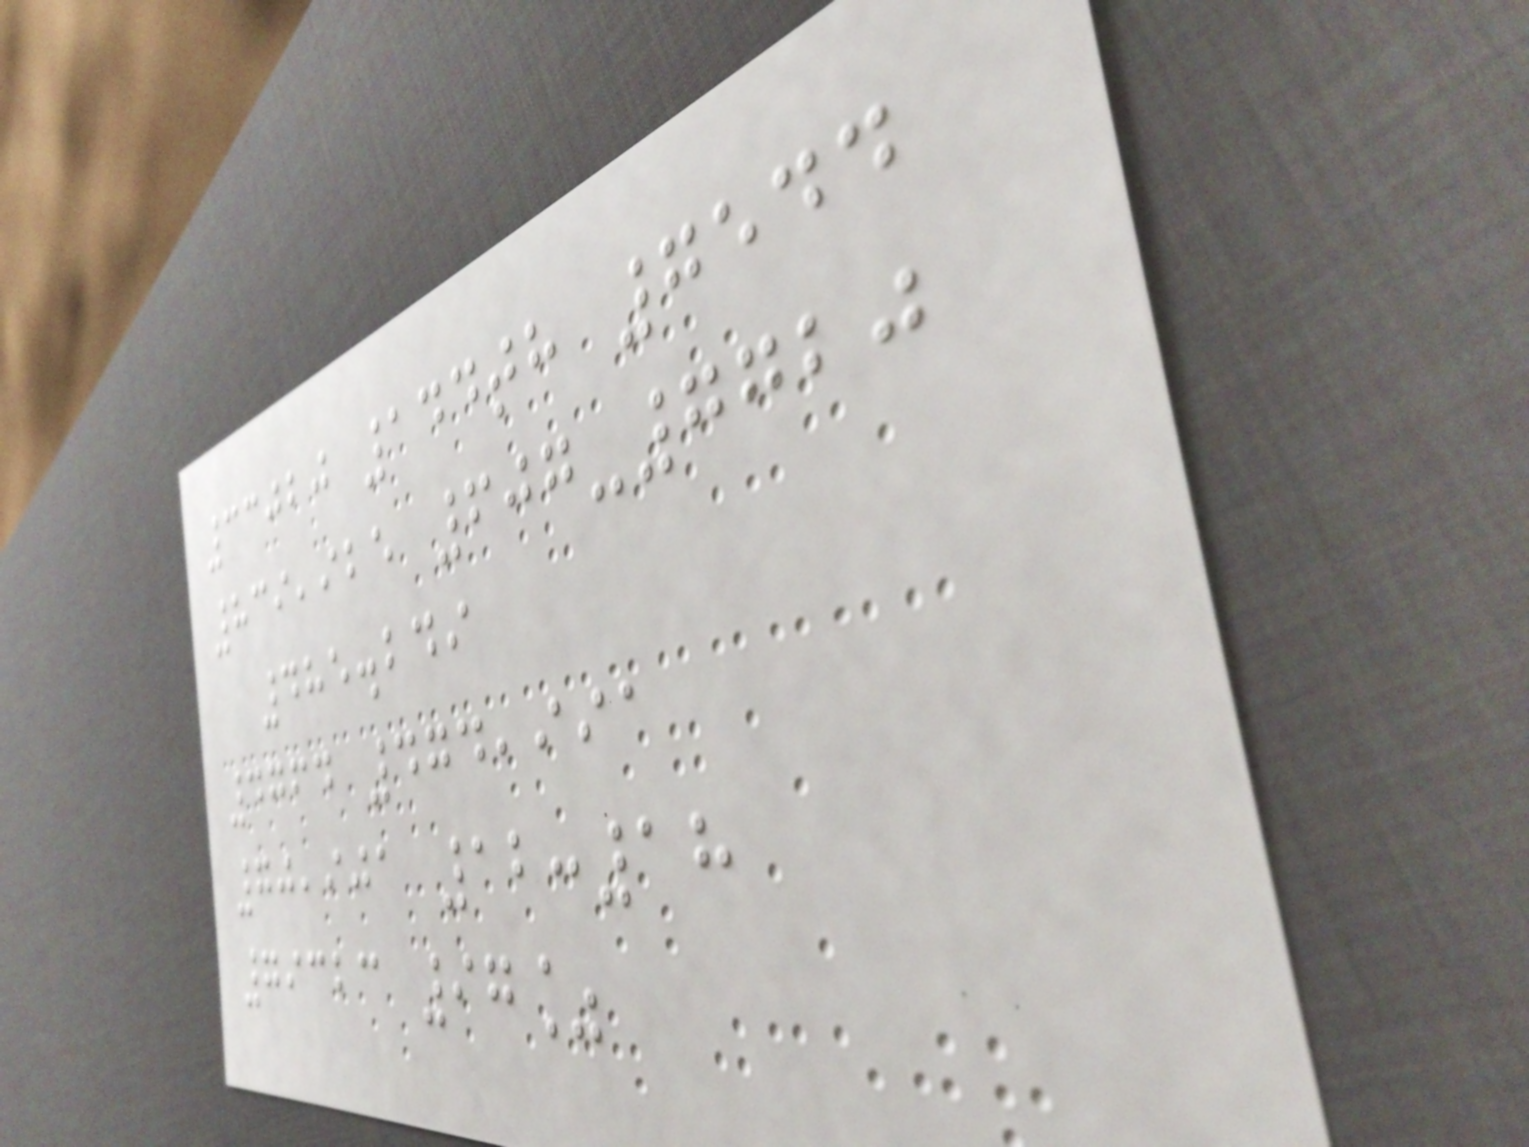33020 144th 7544
839,925 607-7720
485.249
4764 474,991
70,901 12:18
79323 97%
